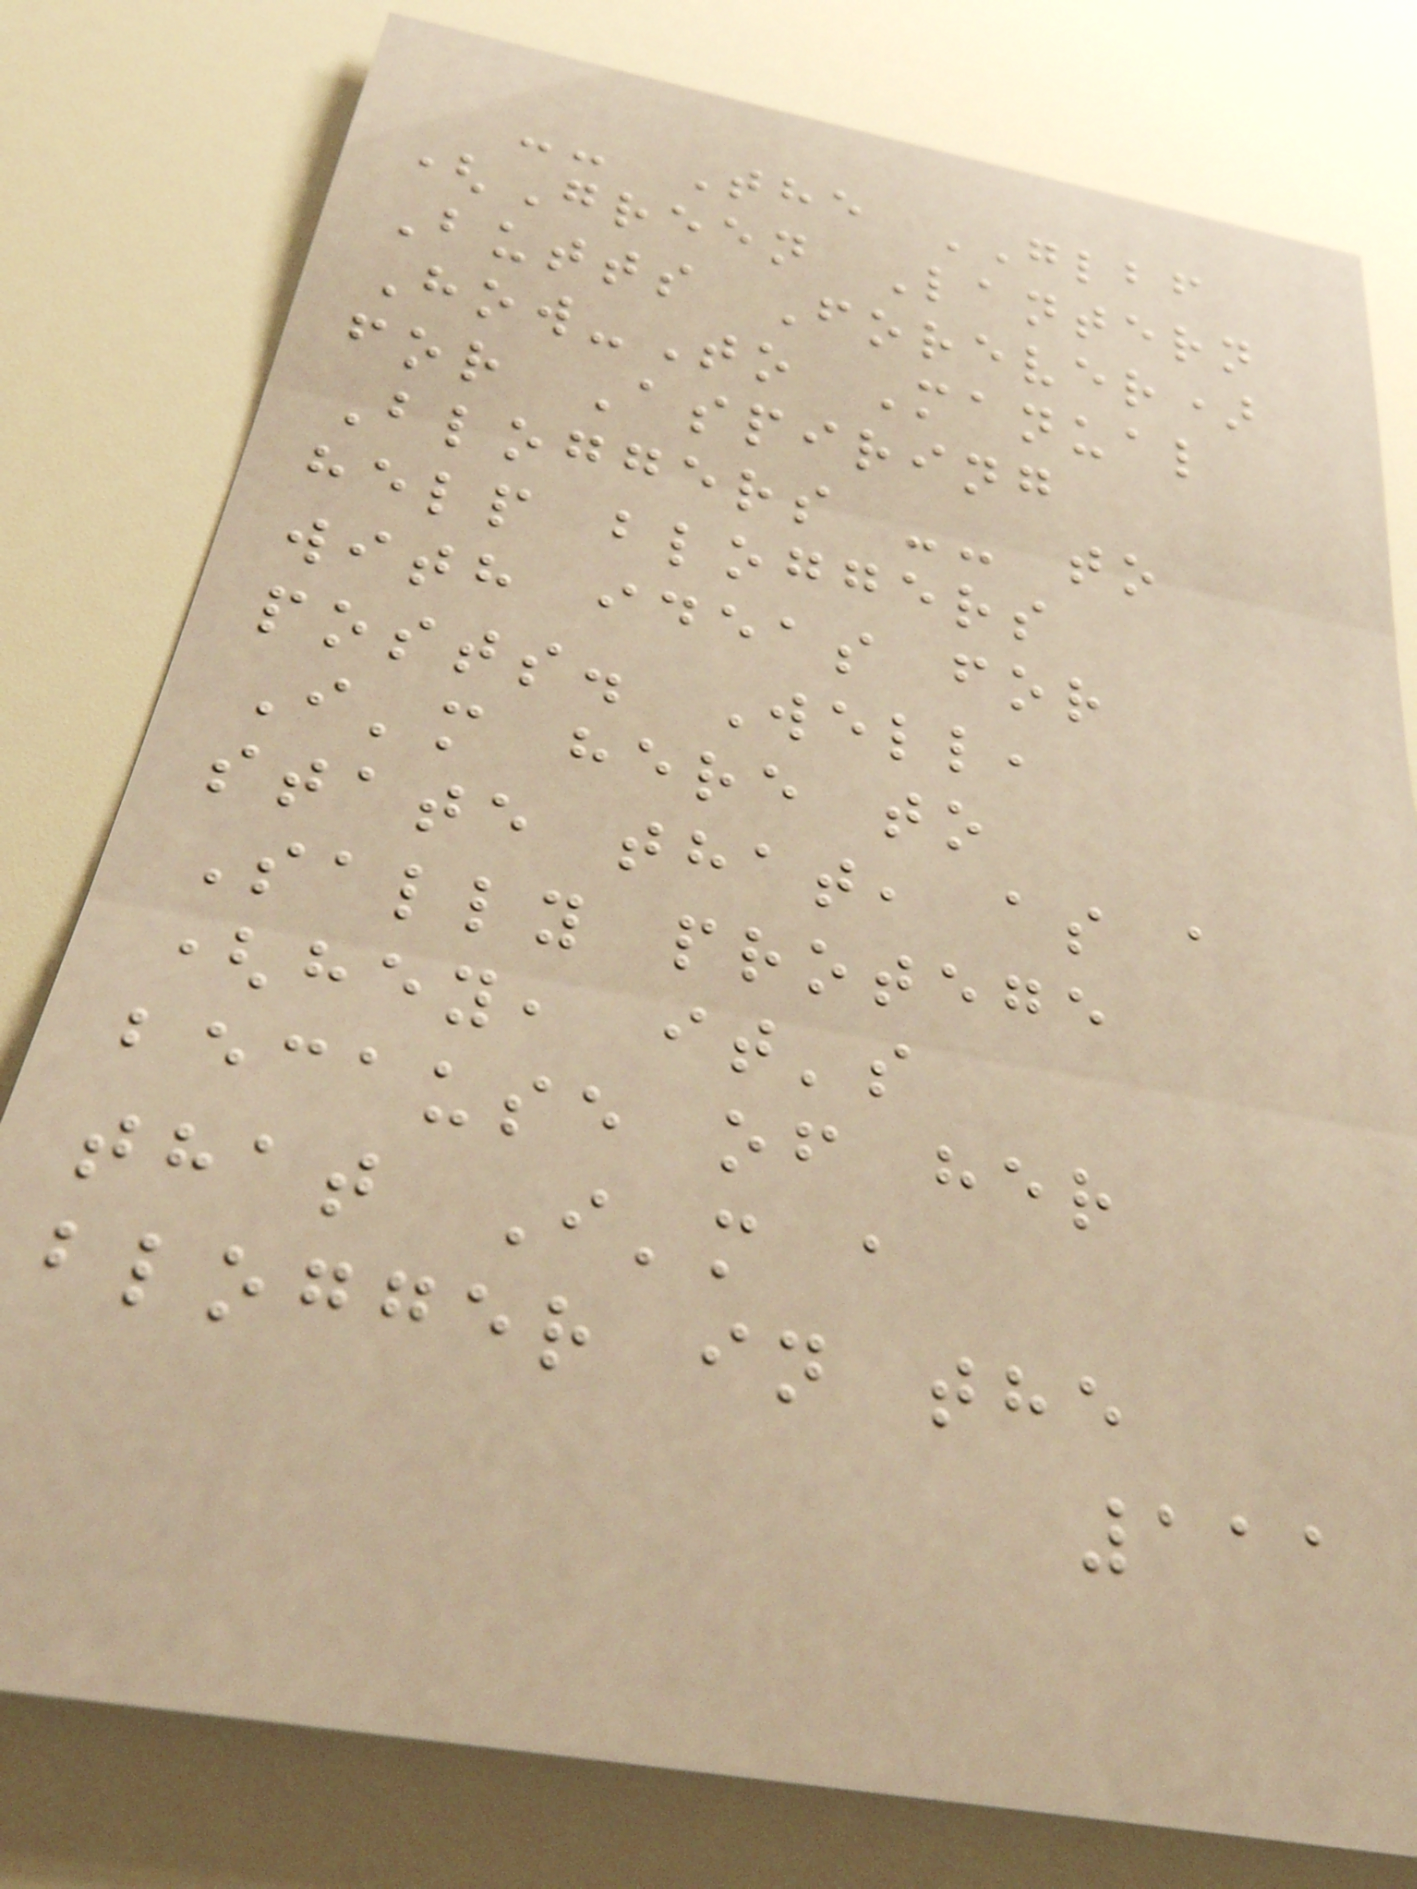-- The GLBF
(Green Lantern
Butts Forever)
How-To Manual
for Aspiring
Bloggers -- to
help bloggers
with ideas for
posts. Well,
I'm here to
state that, as a
Sally protege
(hey, it's
because of her
that I'm a
blogger in the
111
